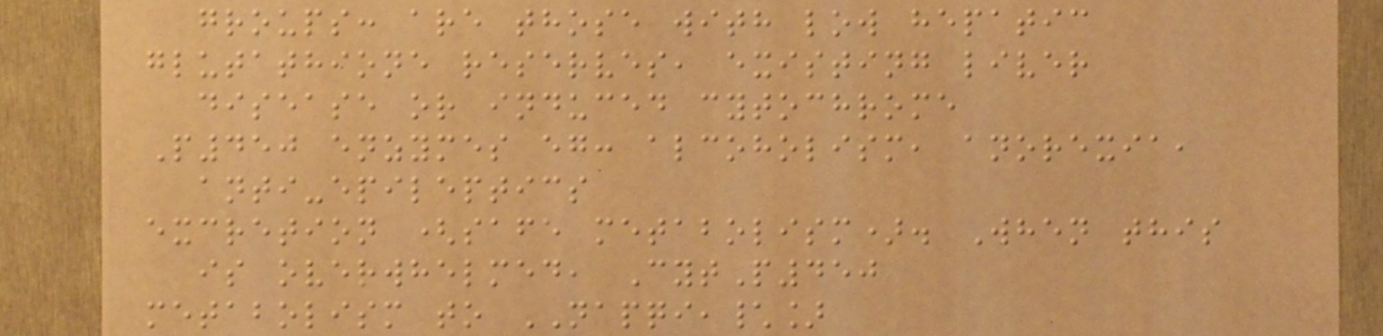groups: are those with low hepatic
glutathione reserves, existing liver
disease or induced cytochrome
P450 enzymes eg: alcoholism, anorexia,
anti-epileptics
excretion (safe metabolism). When this
is overwhelmed, CytP450
metabolism to NAPQI,\]
